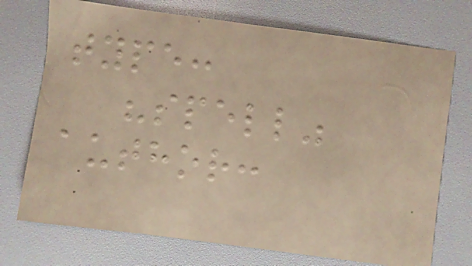type:
"spell"
author:
